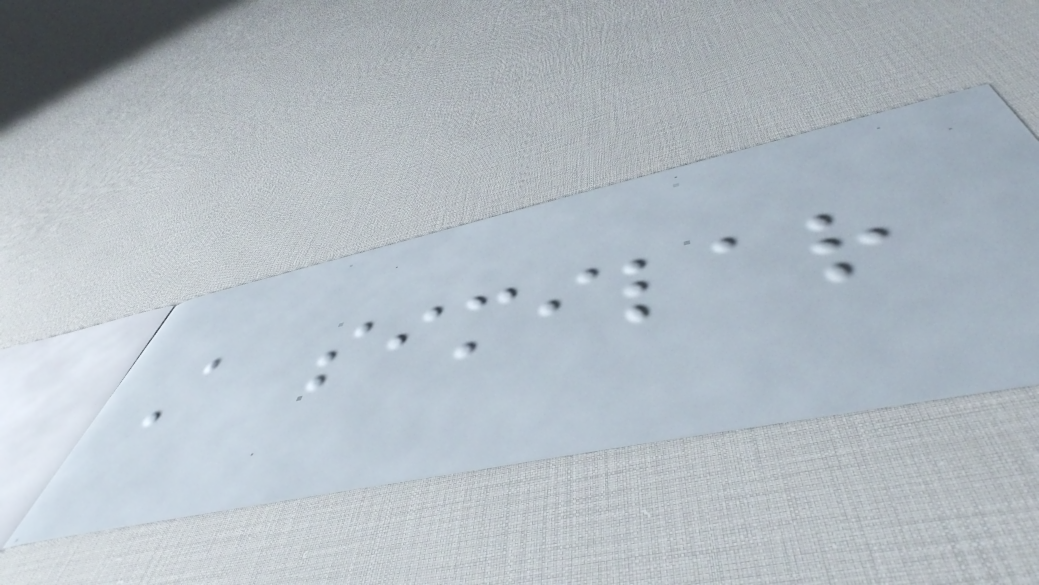A similar
